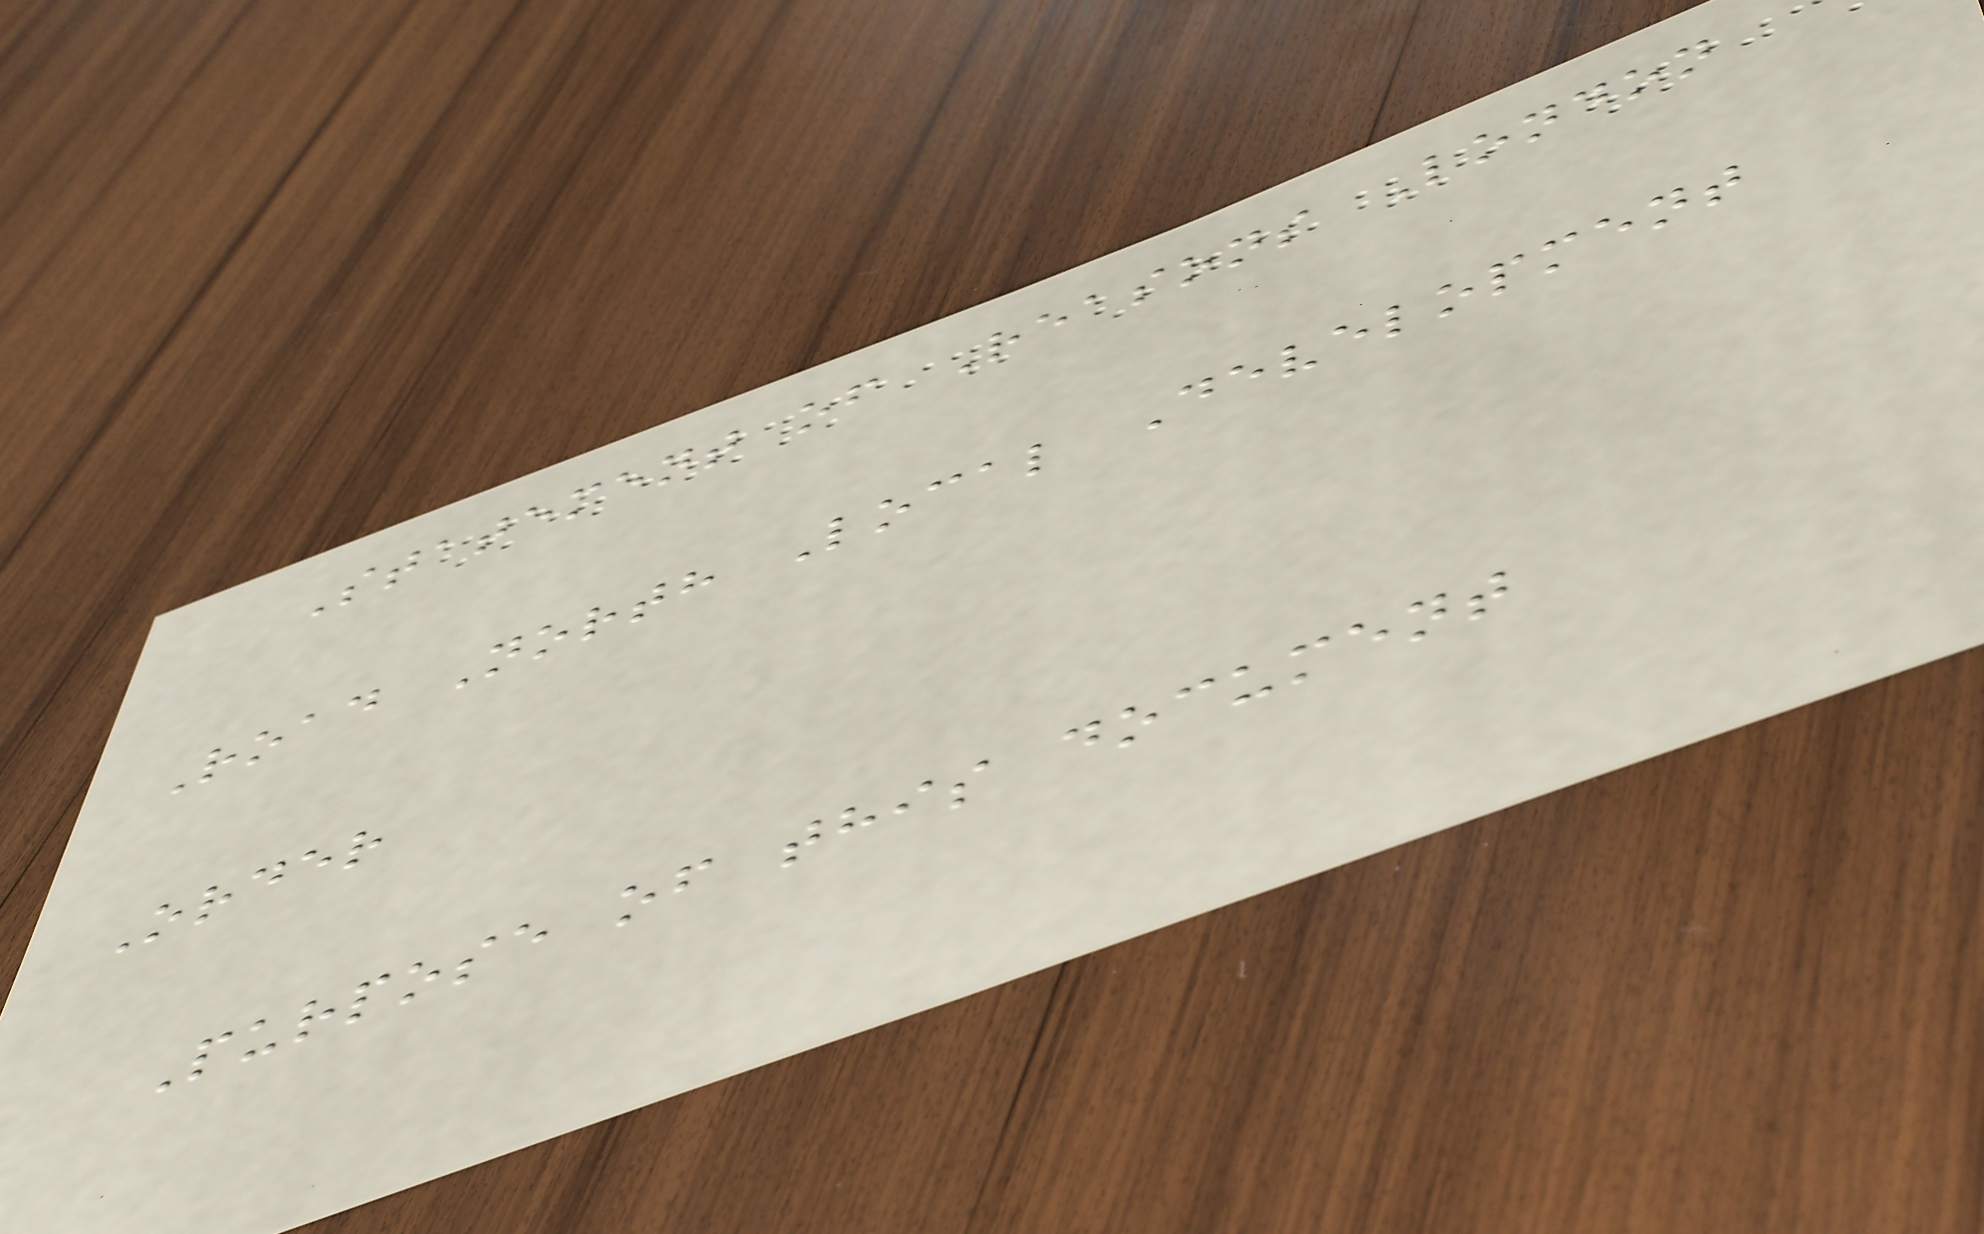Statement of Reasons London
Road North Local Development
Order
Purpose of this document
